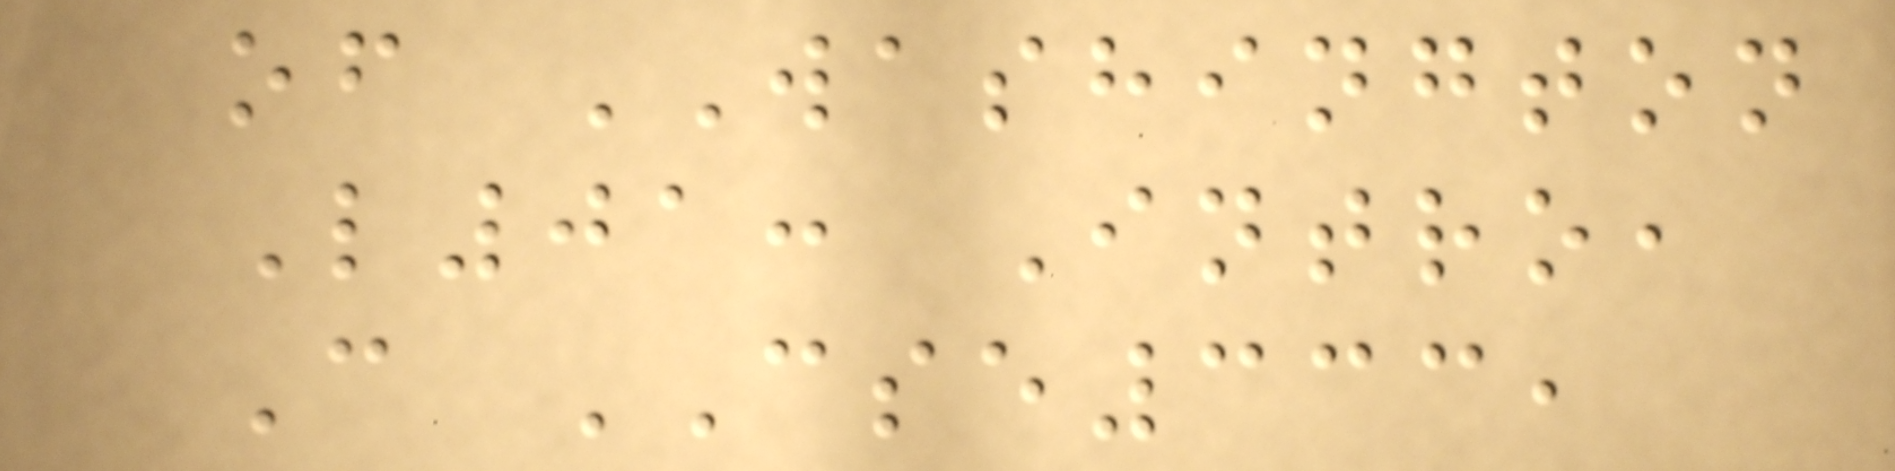of WASHINGTON
L01: Intro,
C CSE333,
